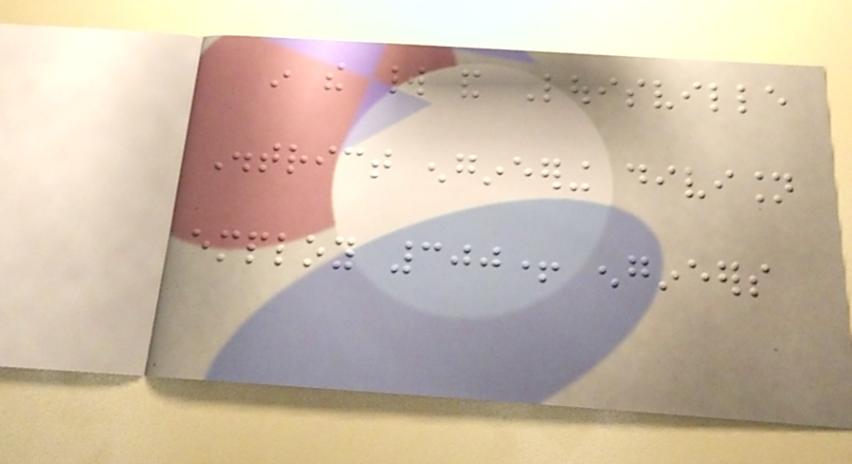in the world and Louisville
District engineering division
employ 300+ engineers
